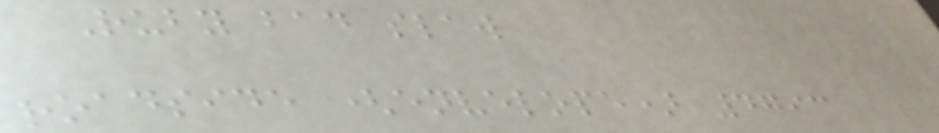Ruby bad slaw
roadside (envelope) 4793
